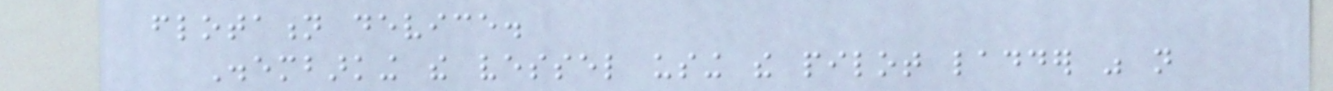flotation device.
Disembarking the vessel using the pilot ladder was not
